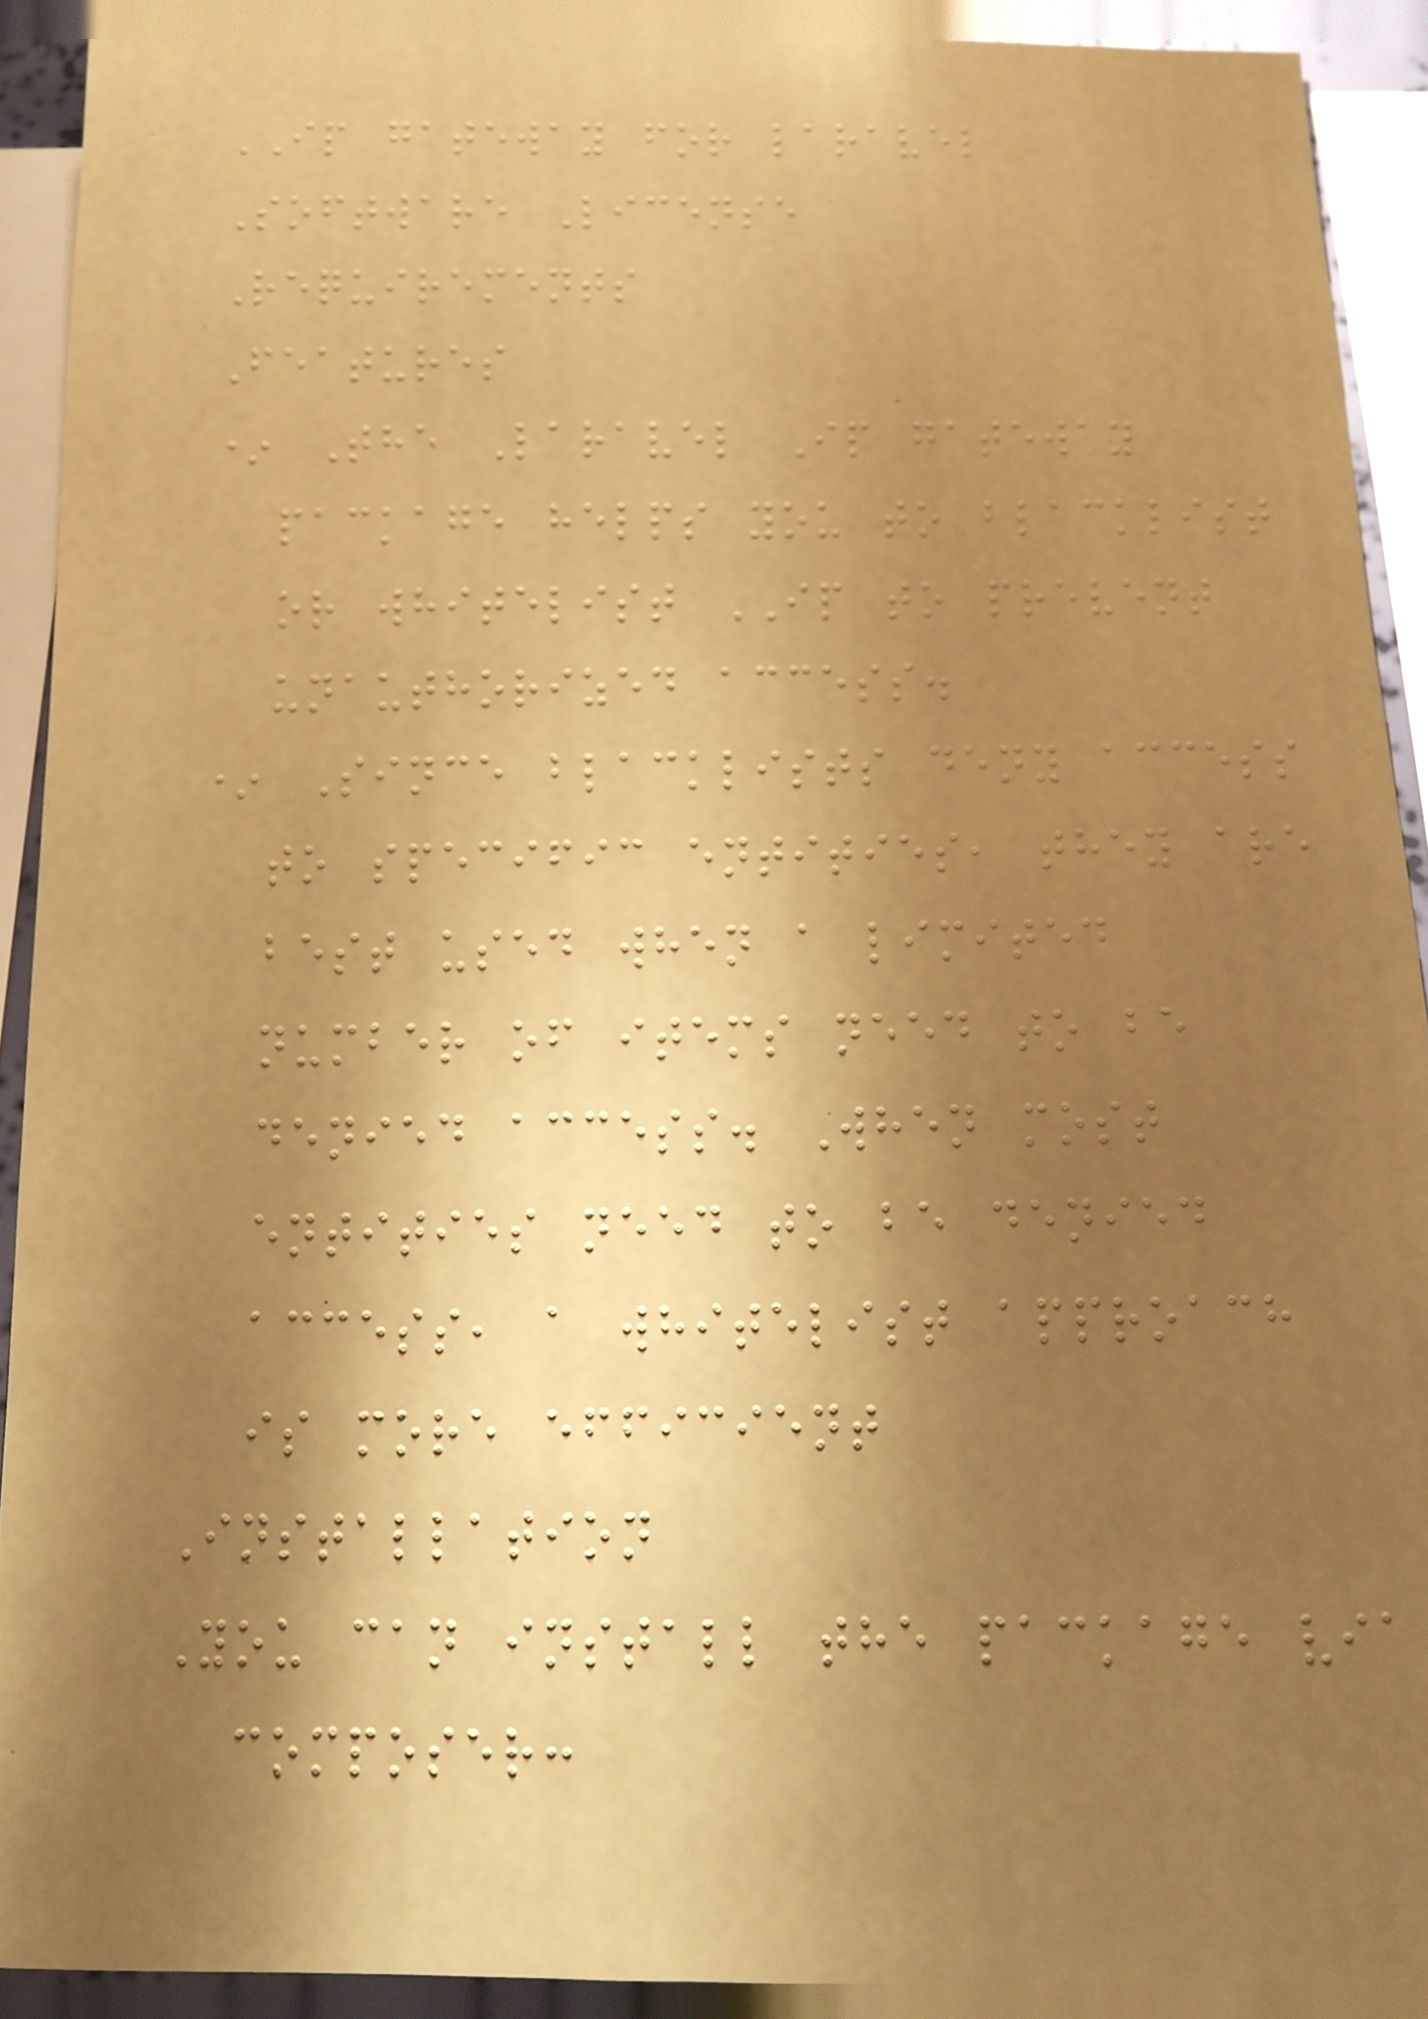IP gateway for laravel
Software License
Requirements
Features
* The Laravel Ip gateway
package helps you to blacklist
or whitelist IP to prevent
unauthorized access.
* Since blacklists deny access
to specific entities, they are
best used when a limited
number of items need to be
denied access. When most
entities need to be denied
access, a whitelist approach
is more efficient
Installation
You can install the package via
composer:
